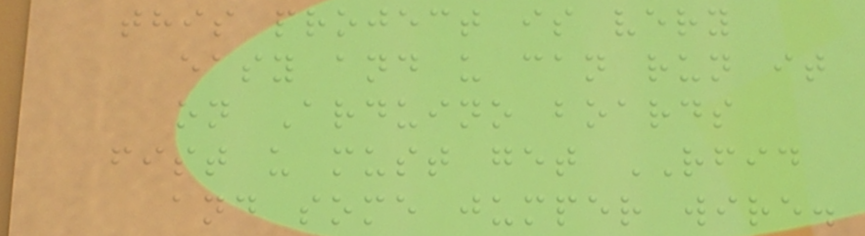this project is very
easy and u can run it
on Arduino boards
fist u must get RFID
and some jumper wire.
